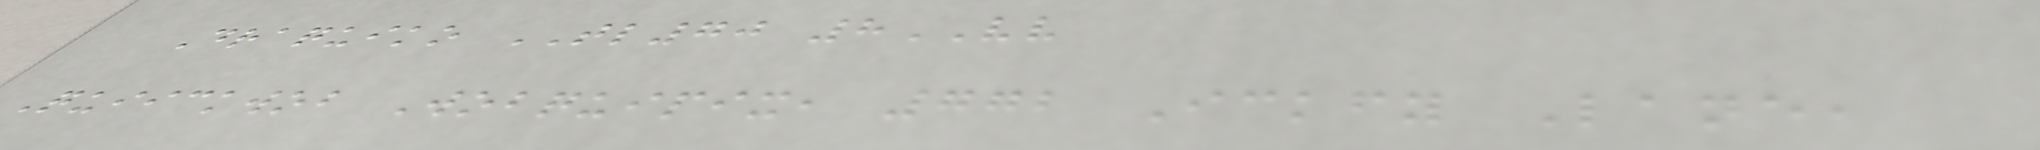Draquiko TL70 8VV
Quiickwob Wobquipix, 772 Ickfy Lane,
